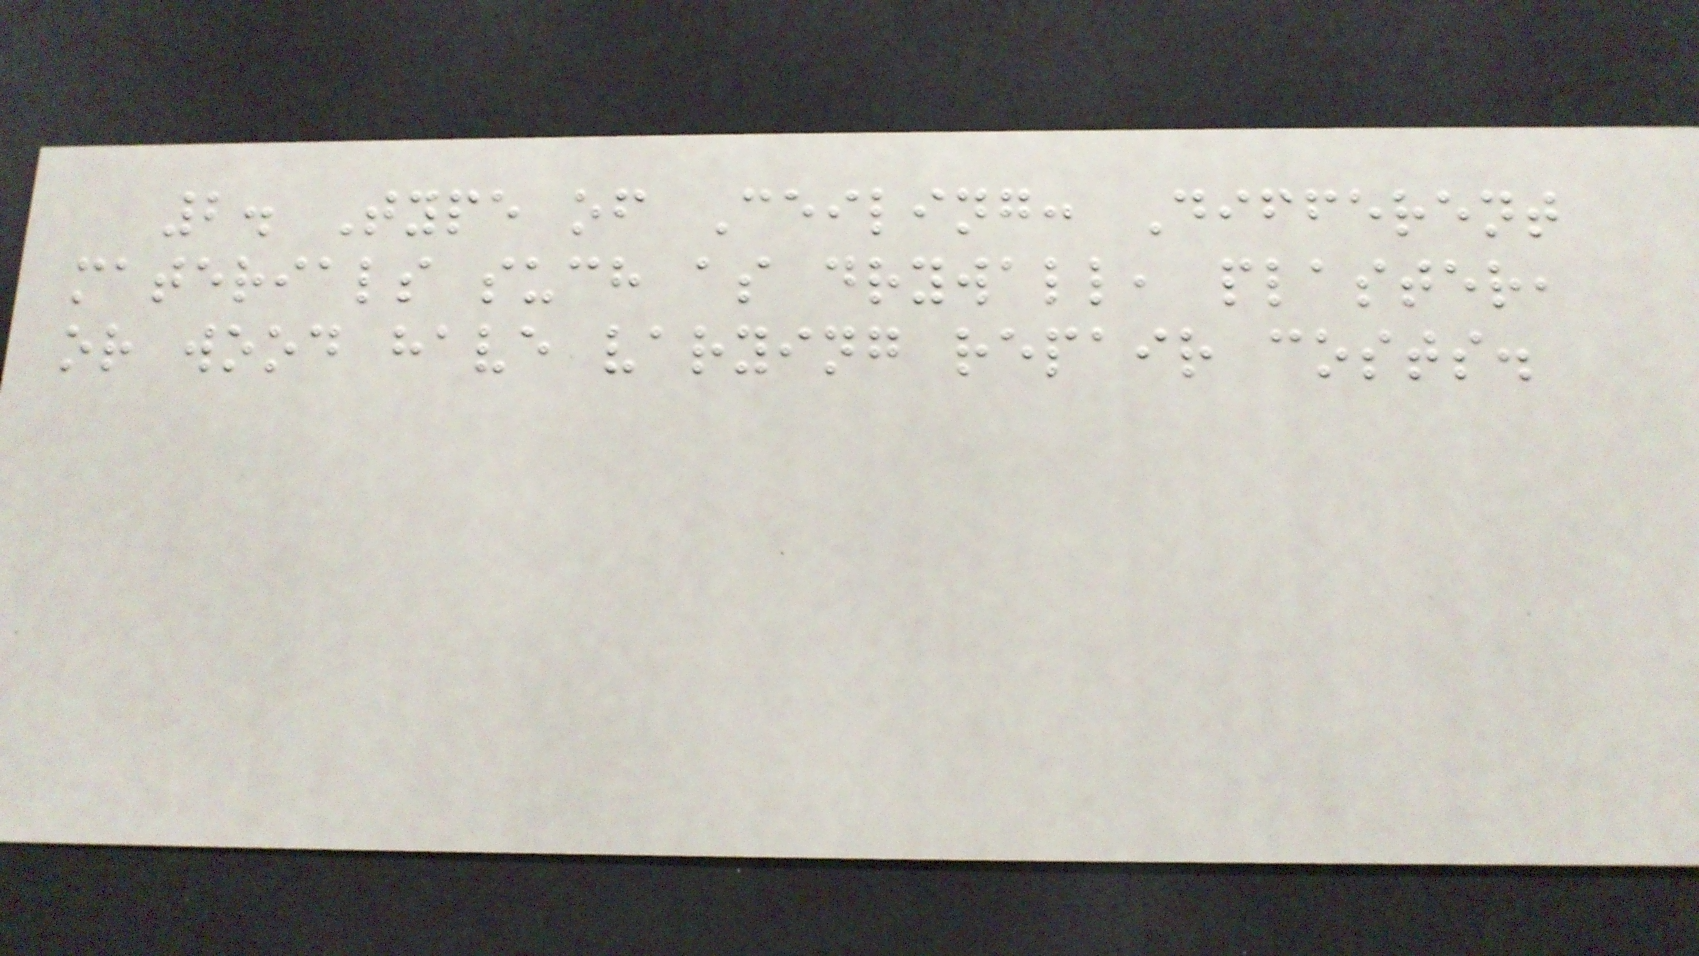2. Type of Ceiling: Different
materials such as drywall, plaster,
or wood have varying repair costs.
